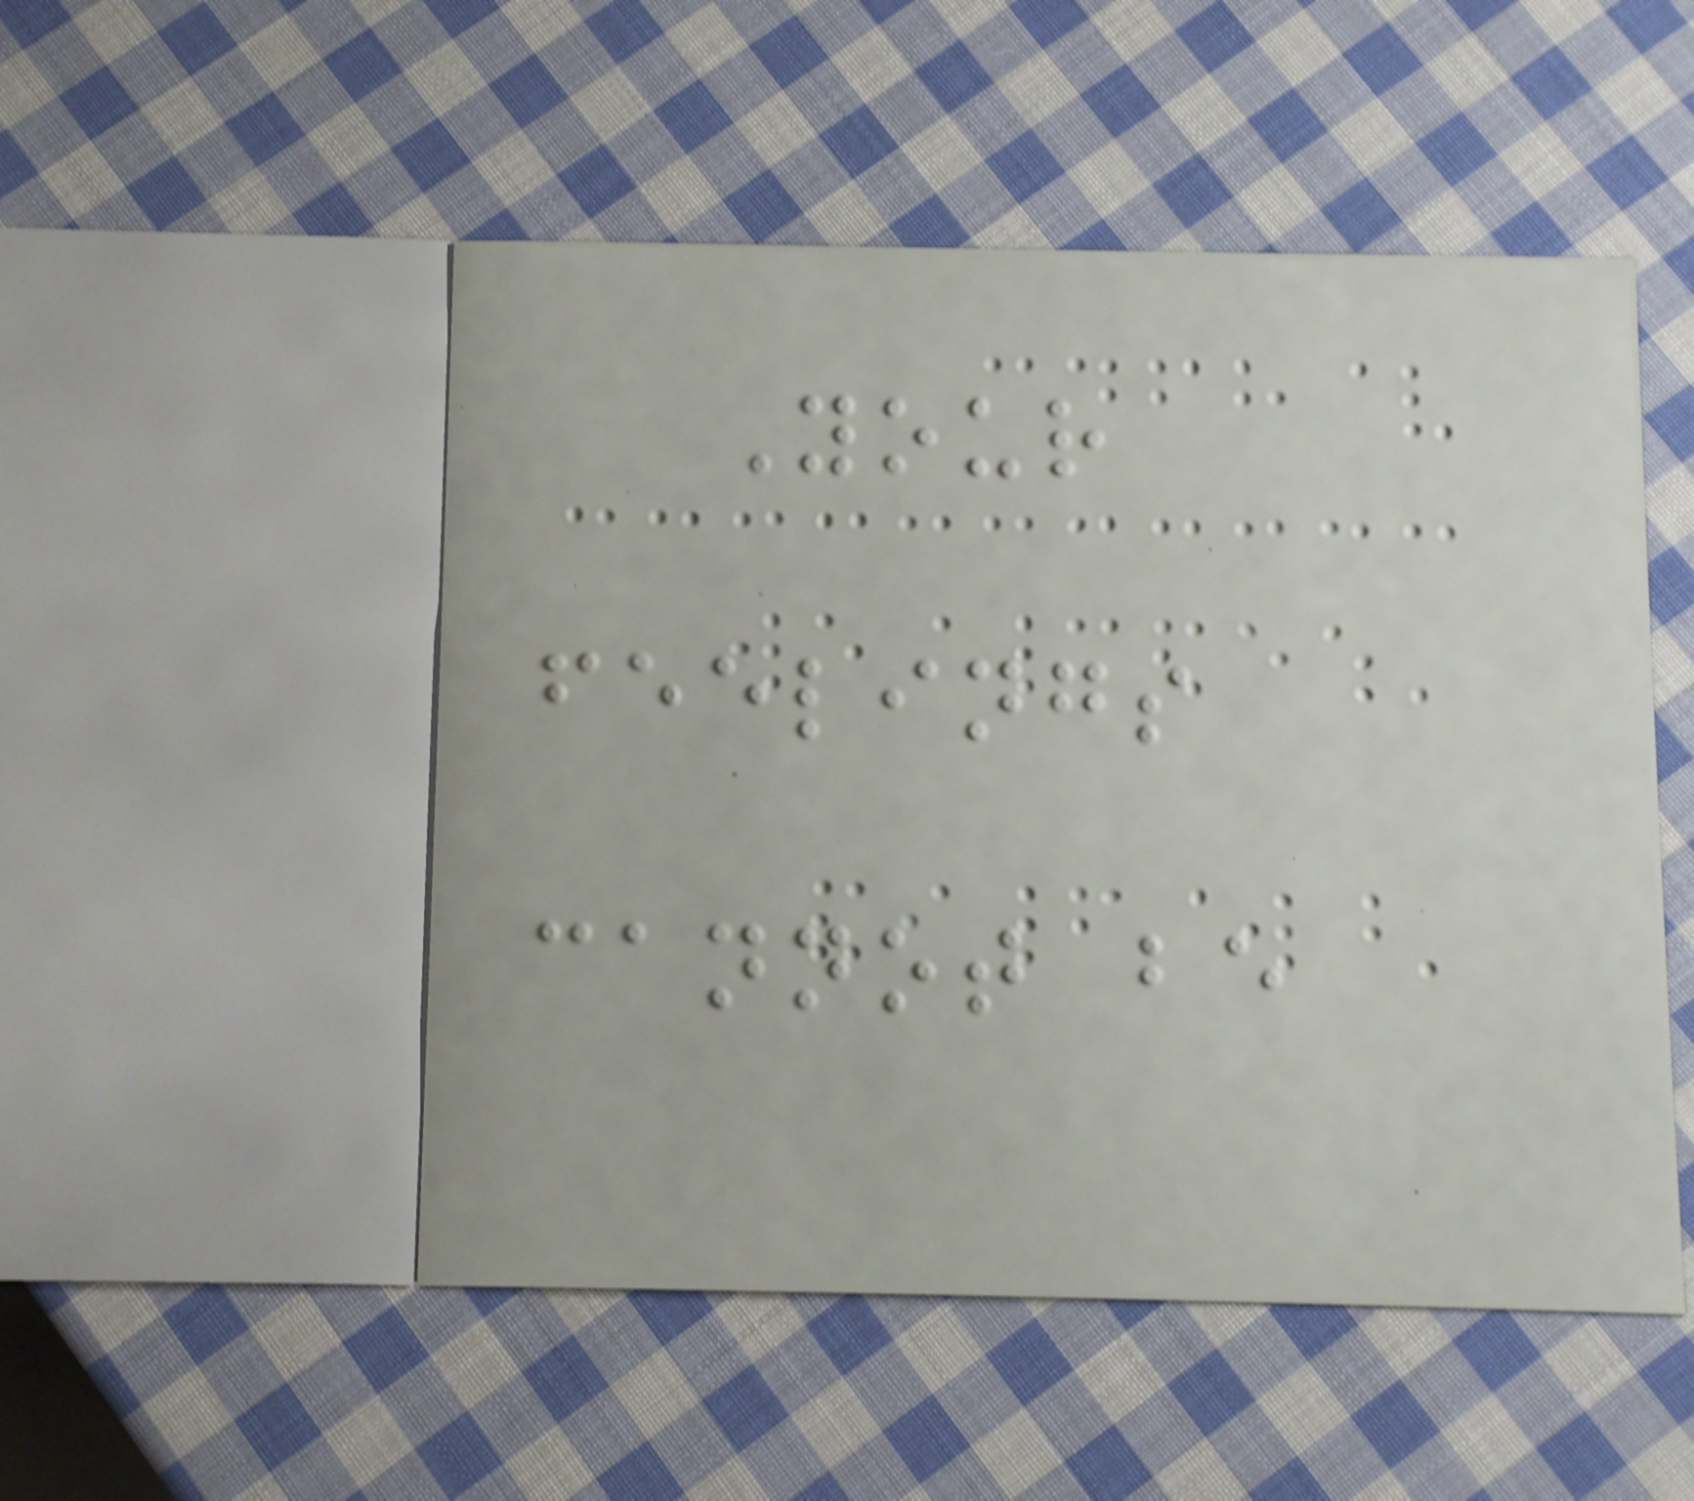Your
feelings
cannot be
